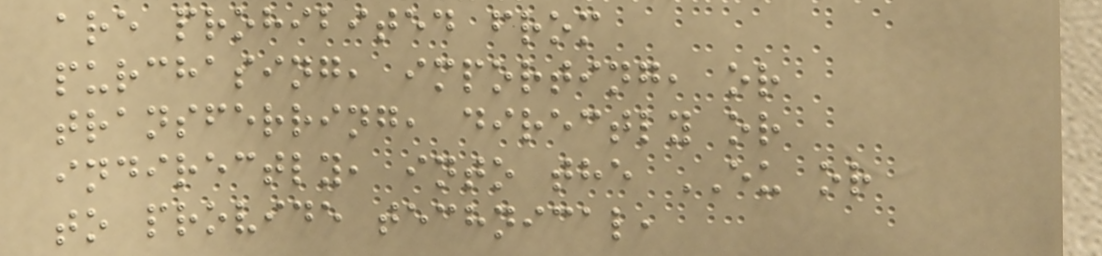are prohibited from
purchasing, importing, or
transferring, directly or
indirectly, into the EU or
to provide technical,
